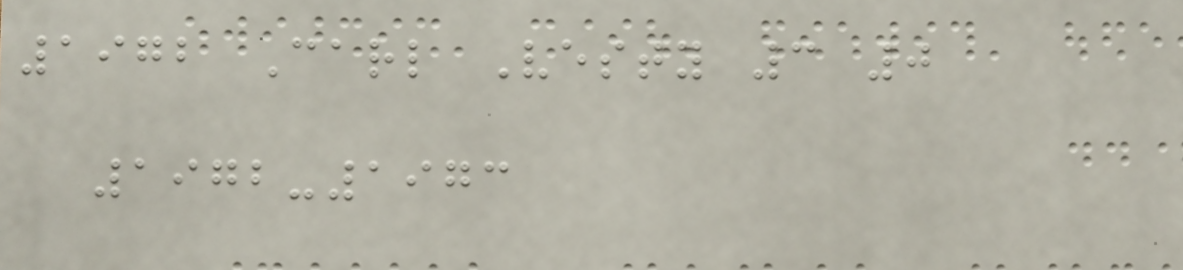1972 Carl Vesty 3 0
1972-1973
